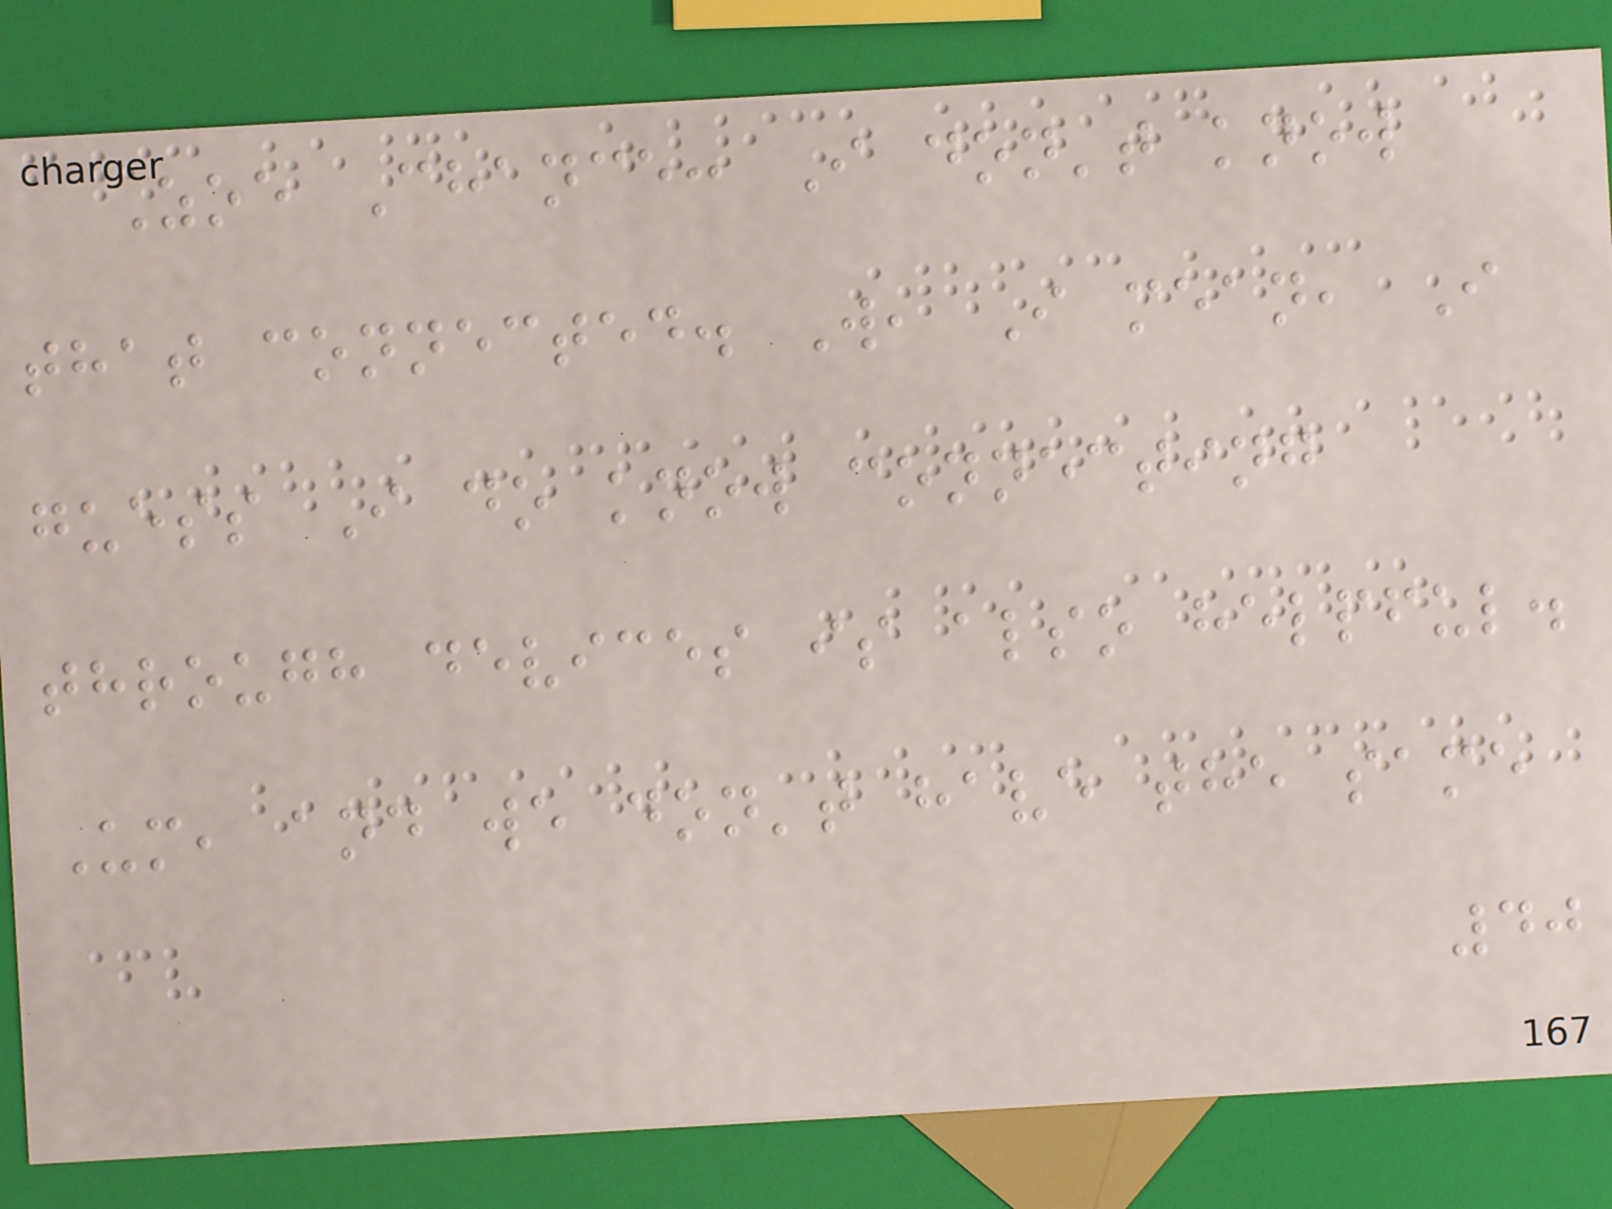Zoe Chance: I don't know
that connected. W, I mean, I
guess I do know connecting
through devices is also helpful.
Um, and we don't have the same
40
